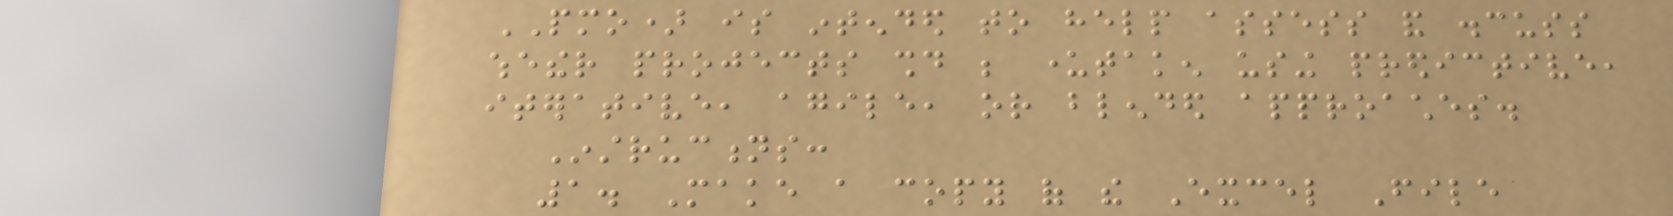PMO) is intended to help assess and discuss
whether projects should be undertaken using predictive,
iterative, agile, or blended approaches.
Instructions:
1. Make a copy of the Excel File
